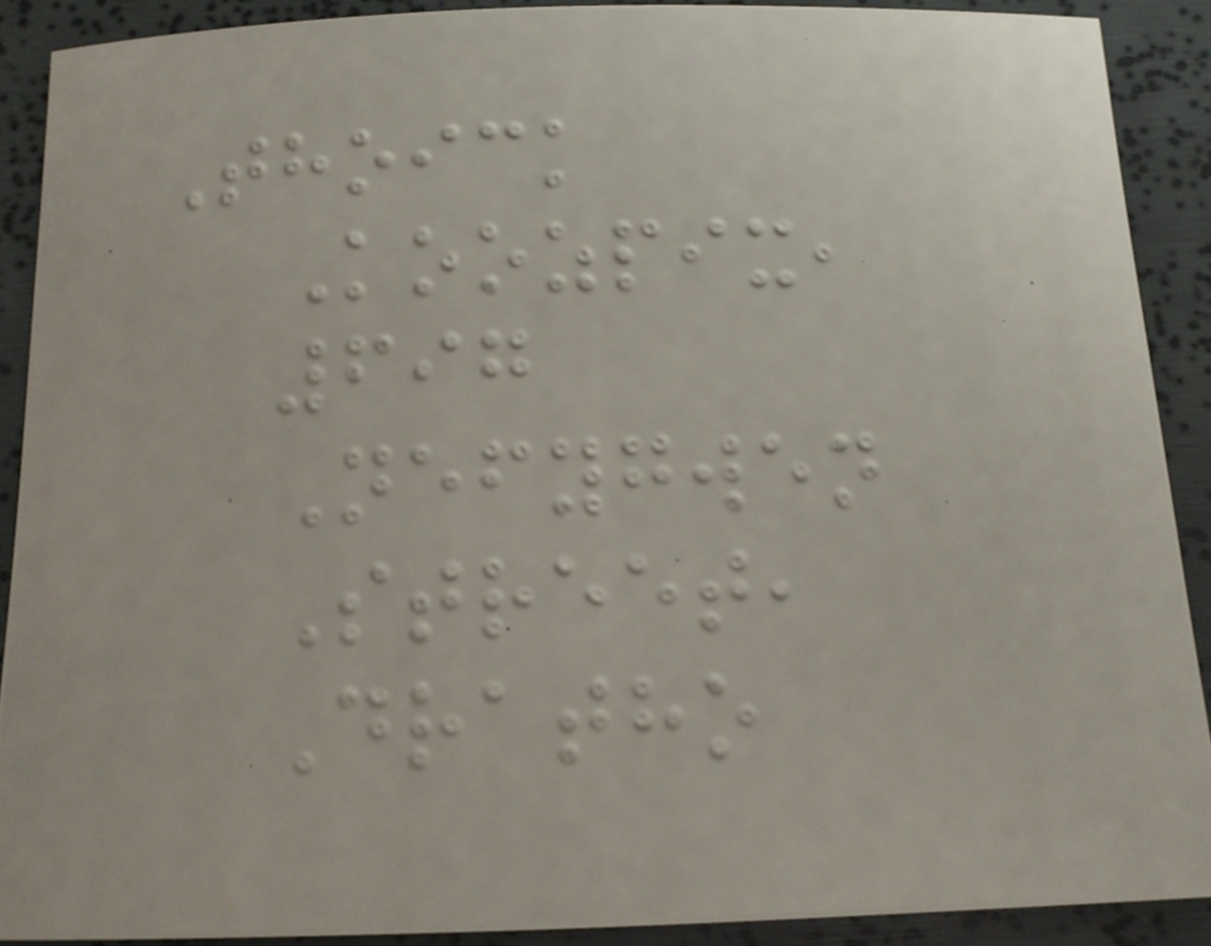Thoick
Koozpix,
697
Nefygwen
Street,
Dratho
